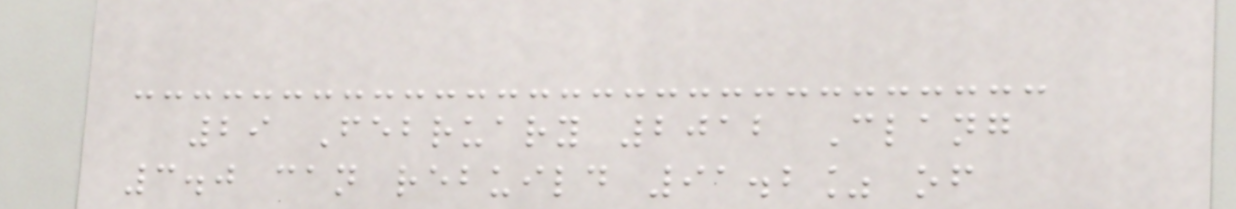29 February 2012 Clang
3.0 can rebuild 91.2% of
